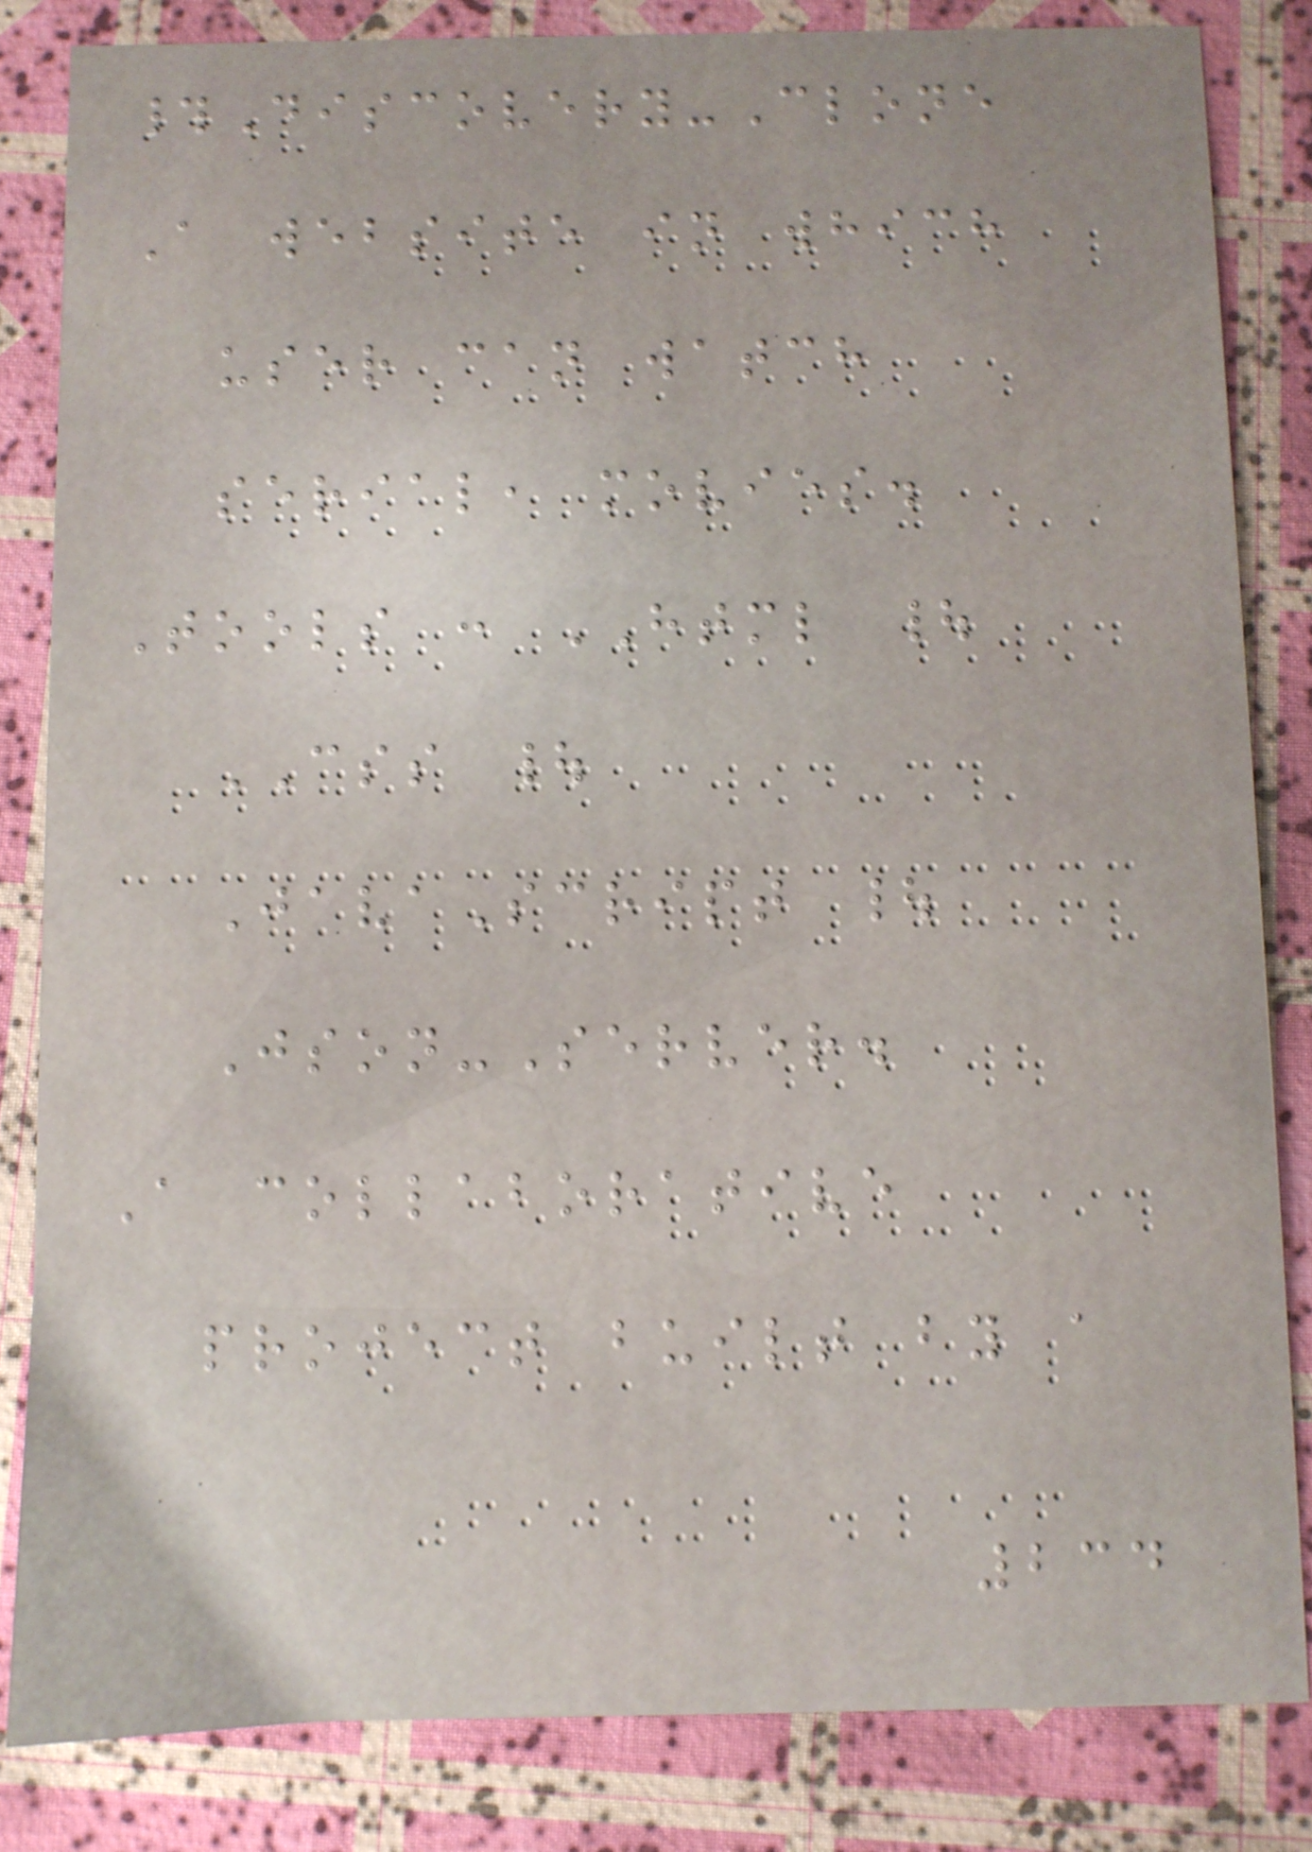#Discovery-Clone
A website in which
user can watch
serial, movies.
Tools : HTML |
CSS |
JavaScript |
Json-Server.
A collaborative
project built by a
234
